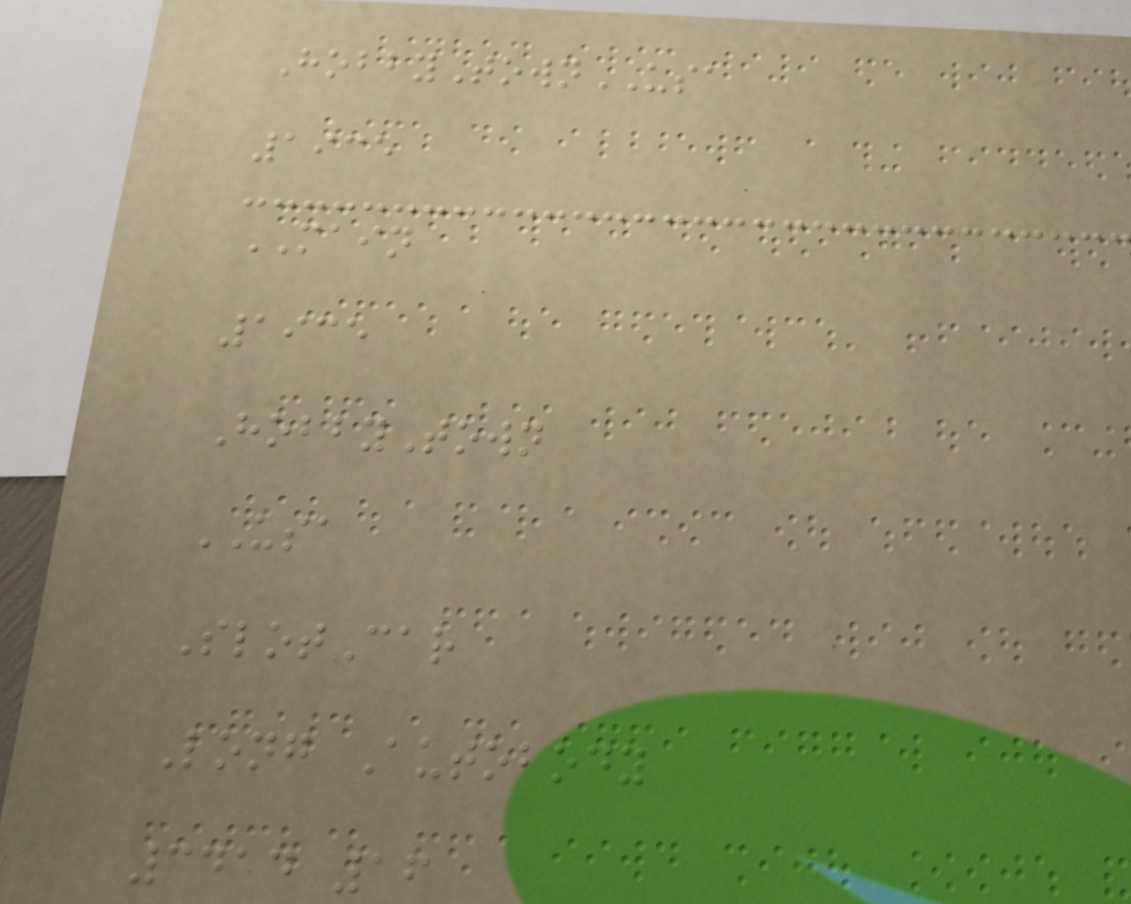HobbyTownUSA
1935
MAIN
1935
HobbyTown
USA
SlotCar
Long Autobody
3414 16
